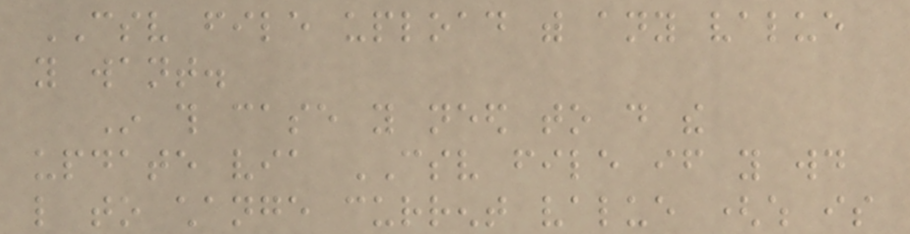CSV file upload with any value
you want.
In this case you need to do the
update via CSV file if you would
like to change current value (which is
